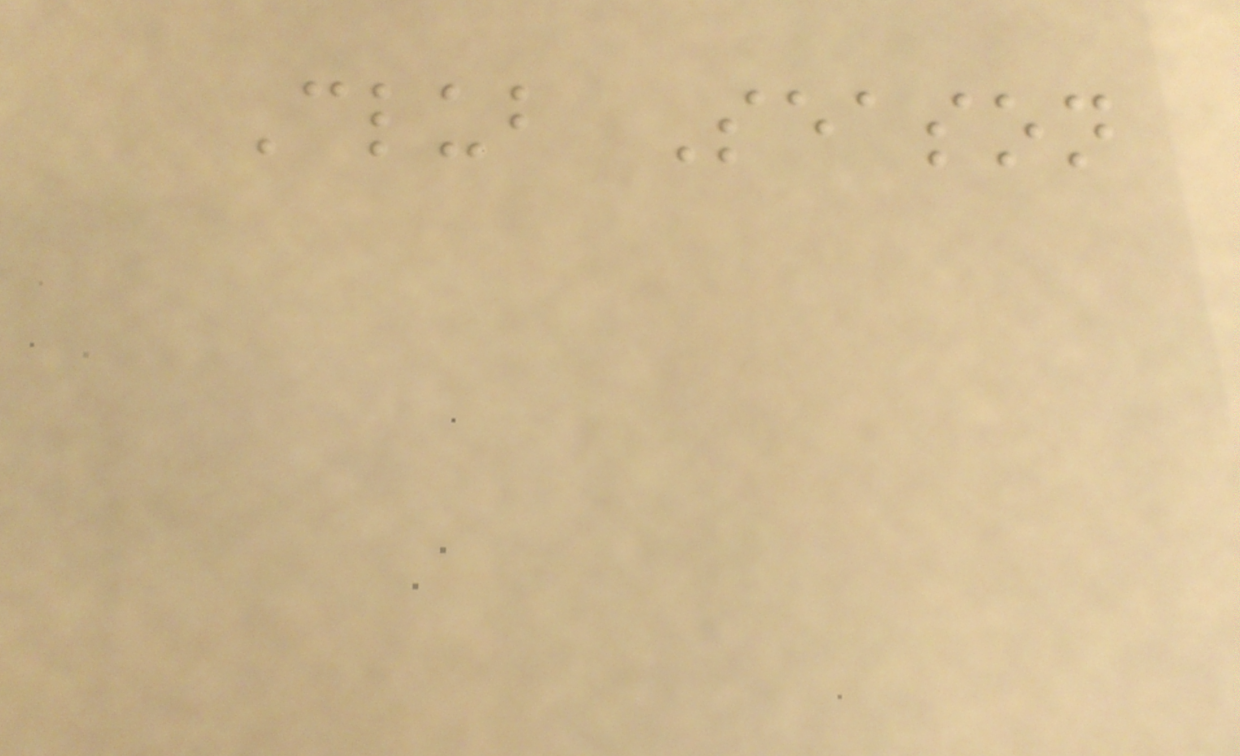Club Season
